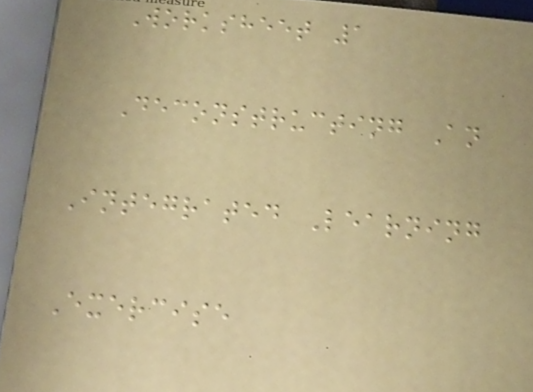Worksheet 1
Deconstructing An
Integrated Learning
Exercise
